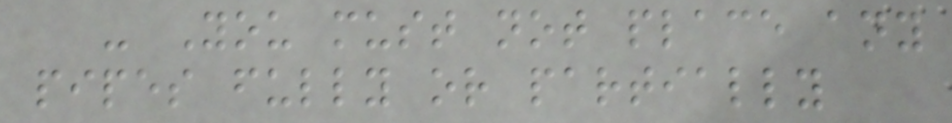- You must not place any
pipes fully or partially
